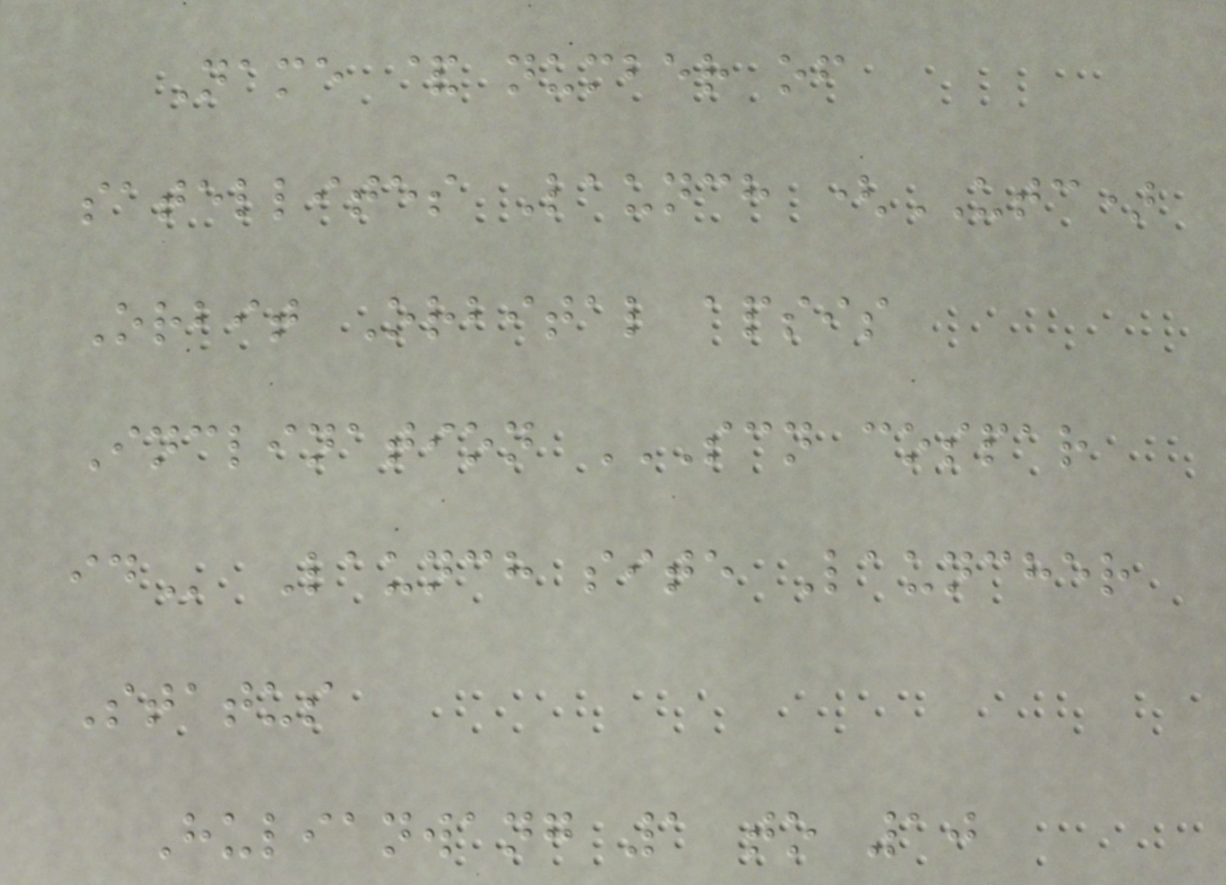Name & number of
satellites Launch (UTC)
Orbit Orbital apsis
Inclination SCN COSPAR
ID Launch site Launcher
Status
Hulianwang 1 to 10
